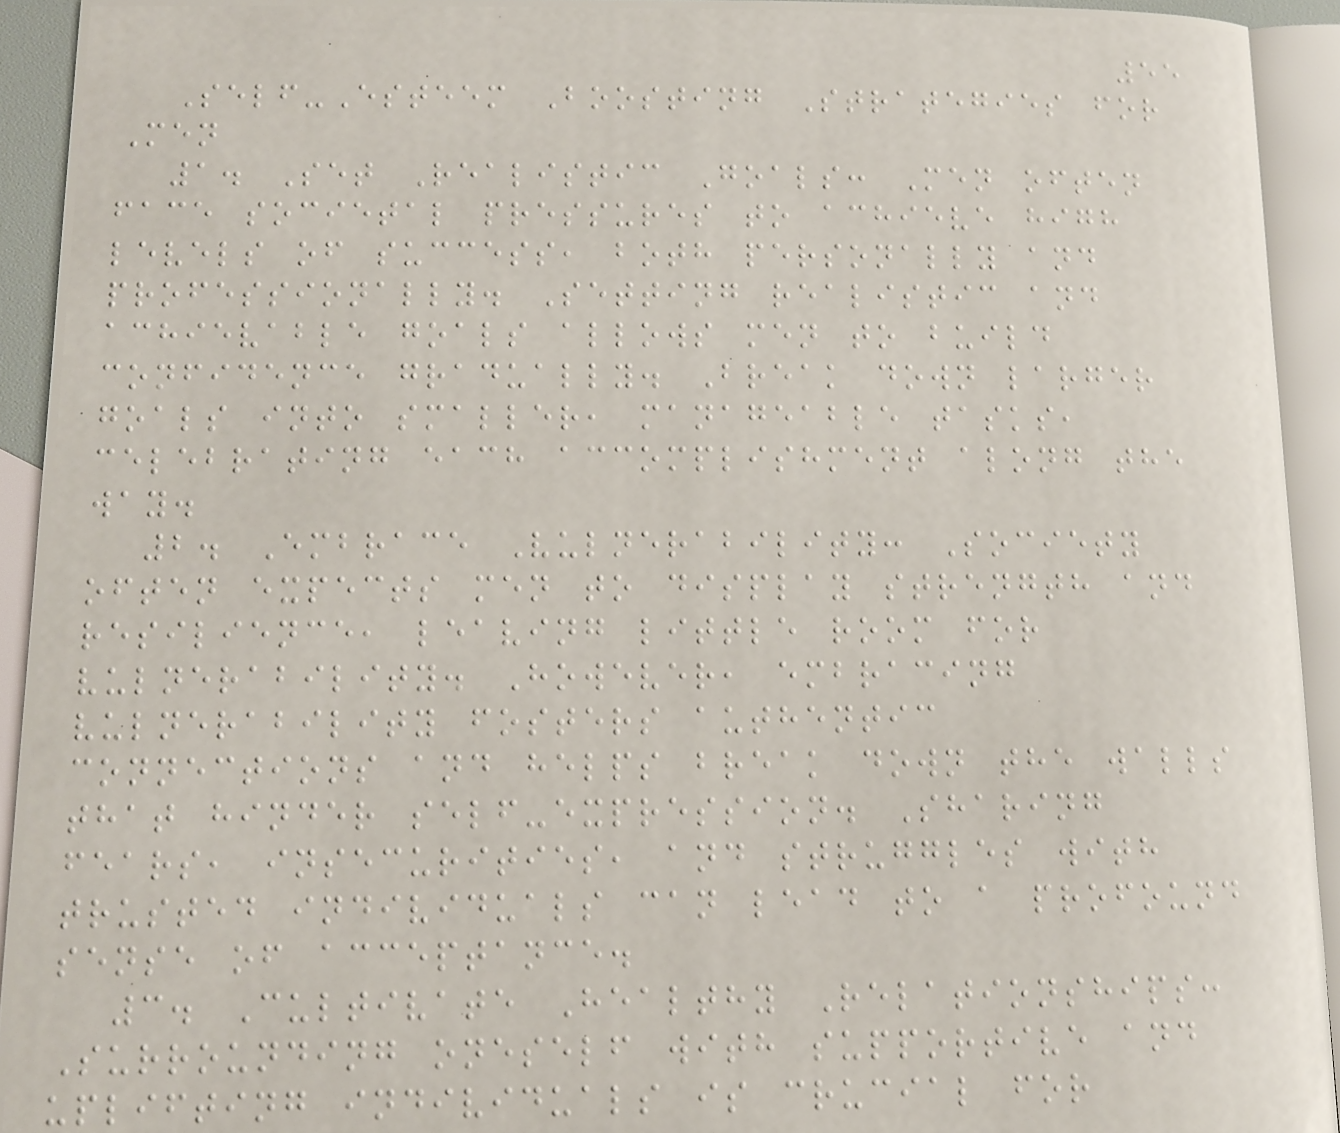55
Self-Esteem Boosting Strategies for
Men
1. Set Realistic Goals: Men often
face societal pressures to achieve high
levels of success, both personally and
professionally. Setting realistic and
achievable goals allows men to build
confidence gradually. Break down larger
goals into smaller, manageable tasks,
celebrating each accomplishment along the
way.
2. Embrace Vulnerability: Society
often expects men to display strength and
resilience, leaving little room for
vulnerability. However, embracing
vulnerability fosters authentic
connections and helps break down the walls
that hinder self-expression. Sharing
fears, insecurities, and struggles with
trusted individuals can lead to a profound
sense of acceptance.
3. Cultivate Healthy Relationships:
Surrounding oneself with supportive and
uplifting individuals is crucial for
